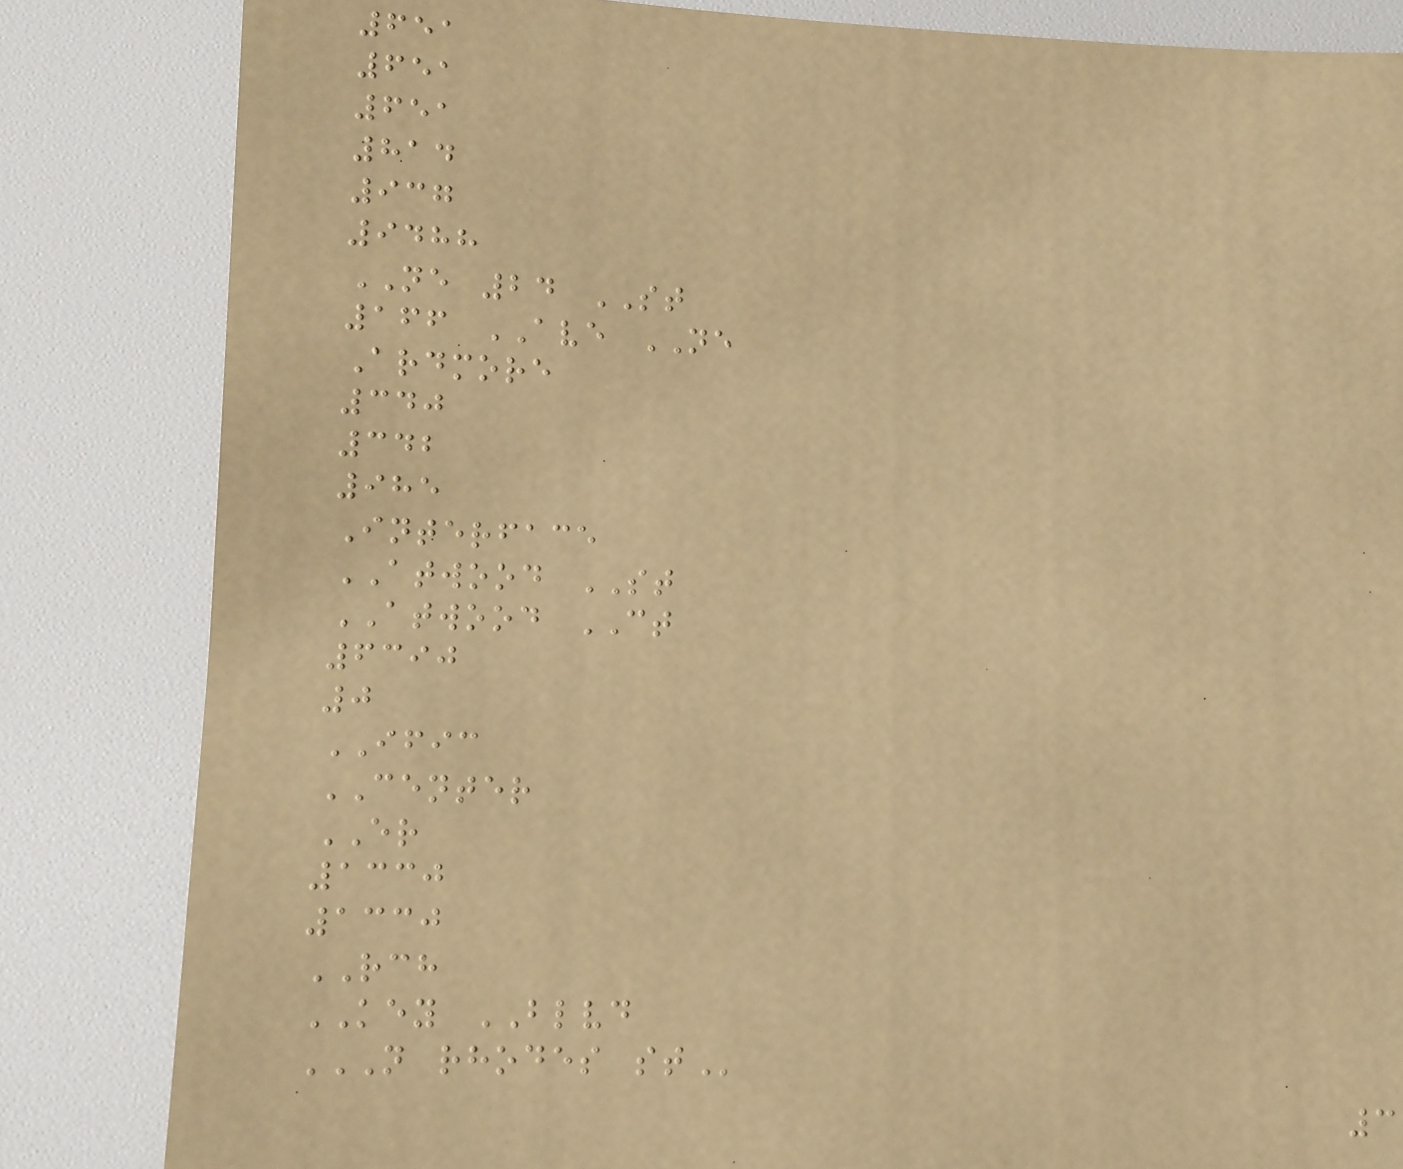651
651
651
814
937
9488
NE 24 ST
166 AVE NE
Ardmore
340
342
985
Interface
ATWOOD ST
ATWOOD CT
6390
0
IFIC
CENTER
ER
1330
1330
RCH
KEY BLVD
N RHODES ST
3
